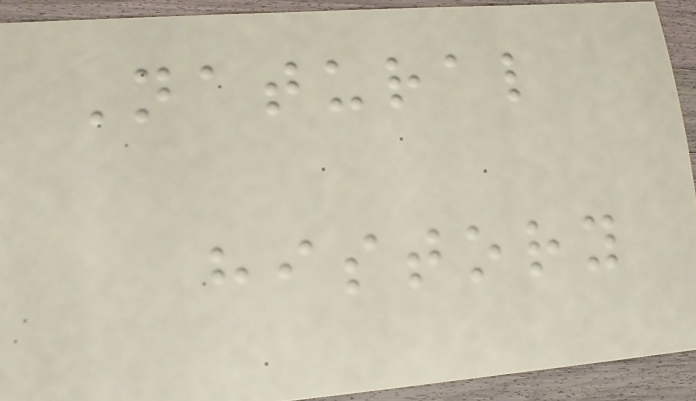Natural
history
